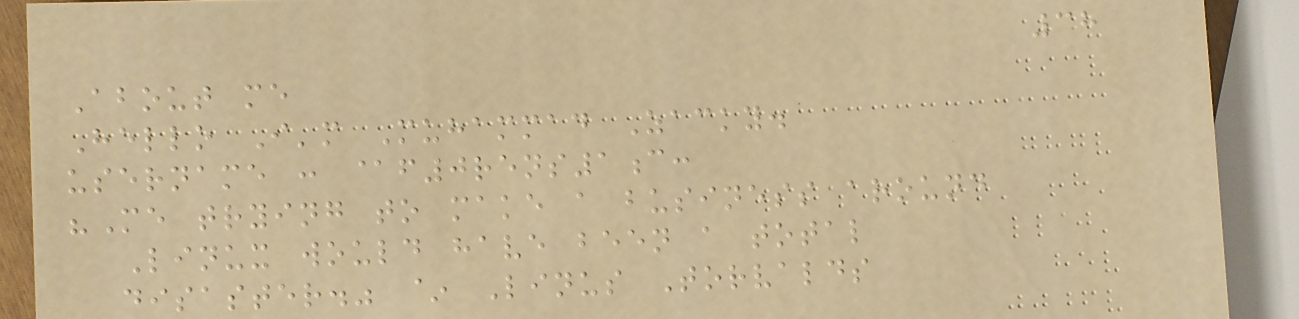38
About me
Hello I'm Muhammad Zacky.
username : @f0rens1c:
"Me trying to make a business around
Linux would have been a total
disaster." ~ Linus Torvalds
